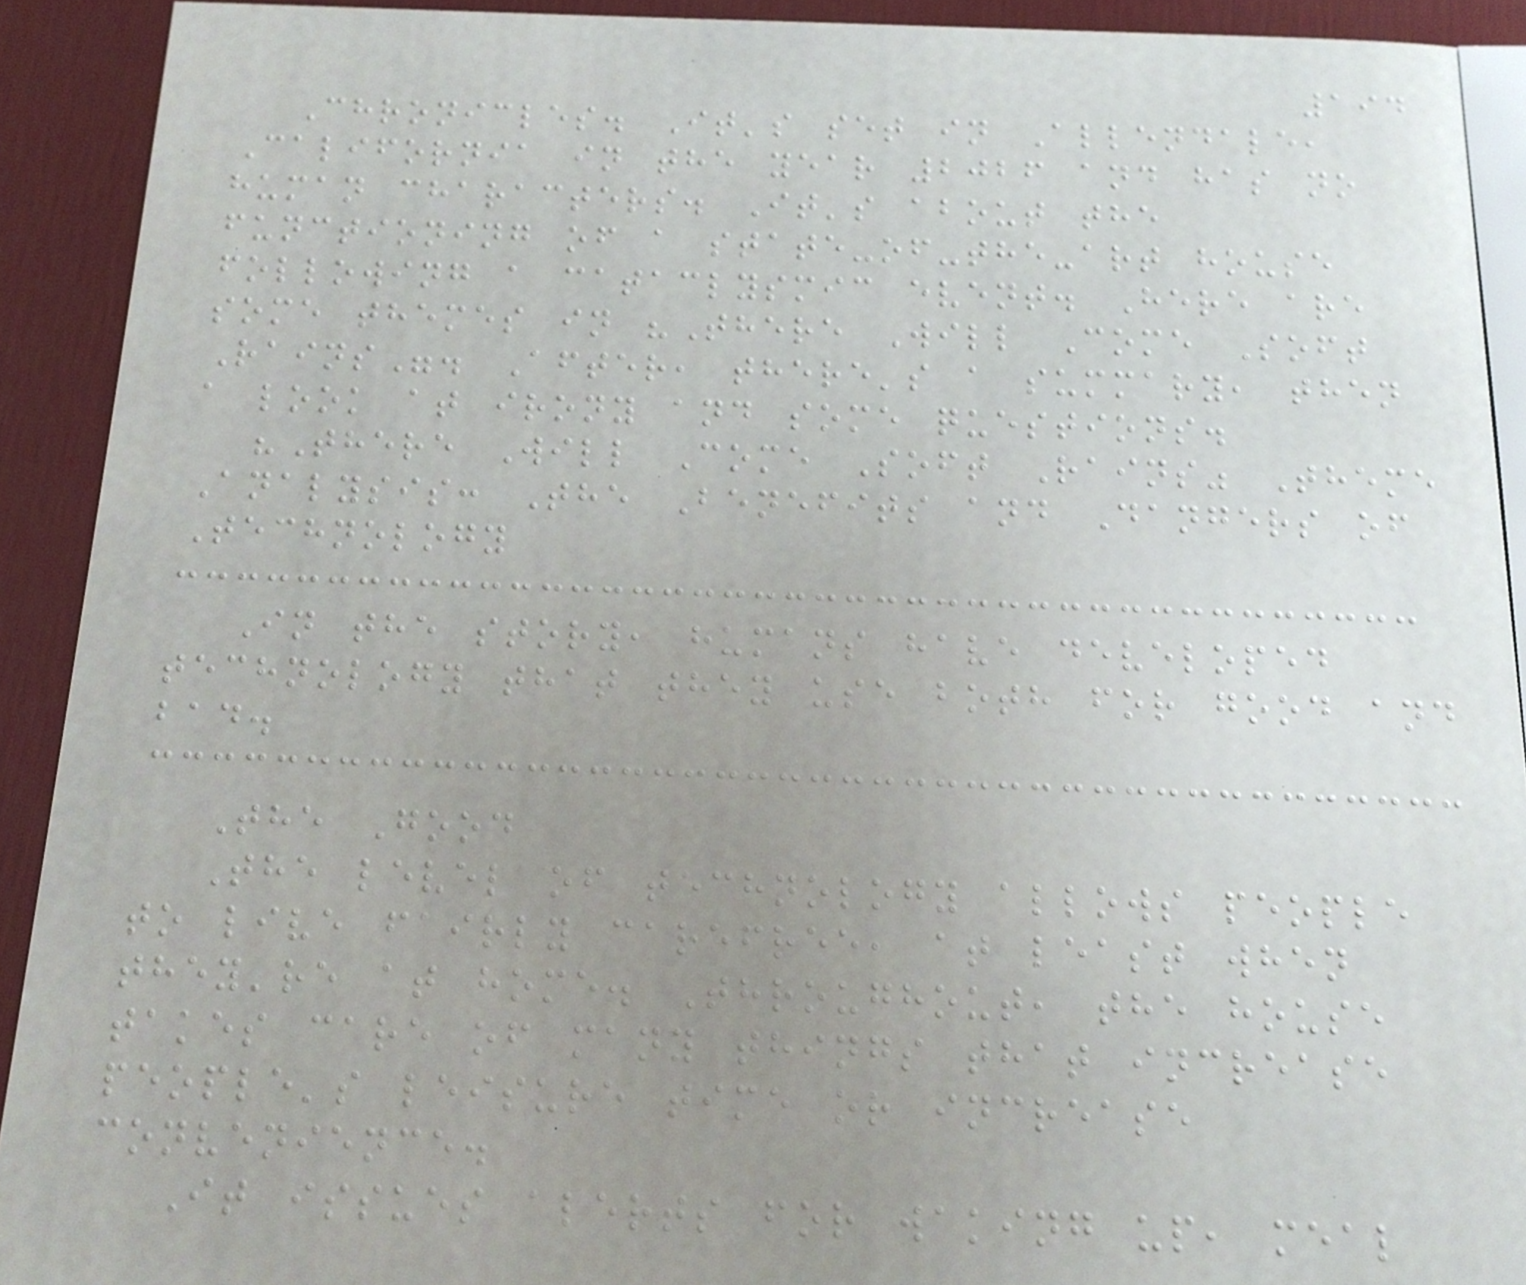194
Chronicles. It's set in Allendale,
California in the year 2026 and has no
human characters. It's about the
functioning of a state-of-the-art house
following a cataclysmic event. Here are
some themes in "There Will Come Soft
Rains". After, there's a summary, then
a look at irony and some questions.
"There Will Come Soft Rains" Theme
Analysis: The Benefits and Dangers of
Technology
In the story, humans have developed
technology that they use both for good and
bad.
The Good
The level of technology allows people
to live fairly carefree, at least when
they're at home. Throughout, the house
takes care of many things that increase
people's leisure time or increase
convenience.
It issues alerts for waking up, meal
